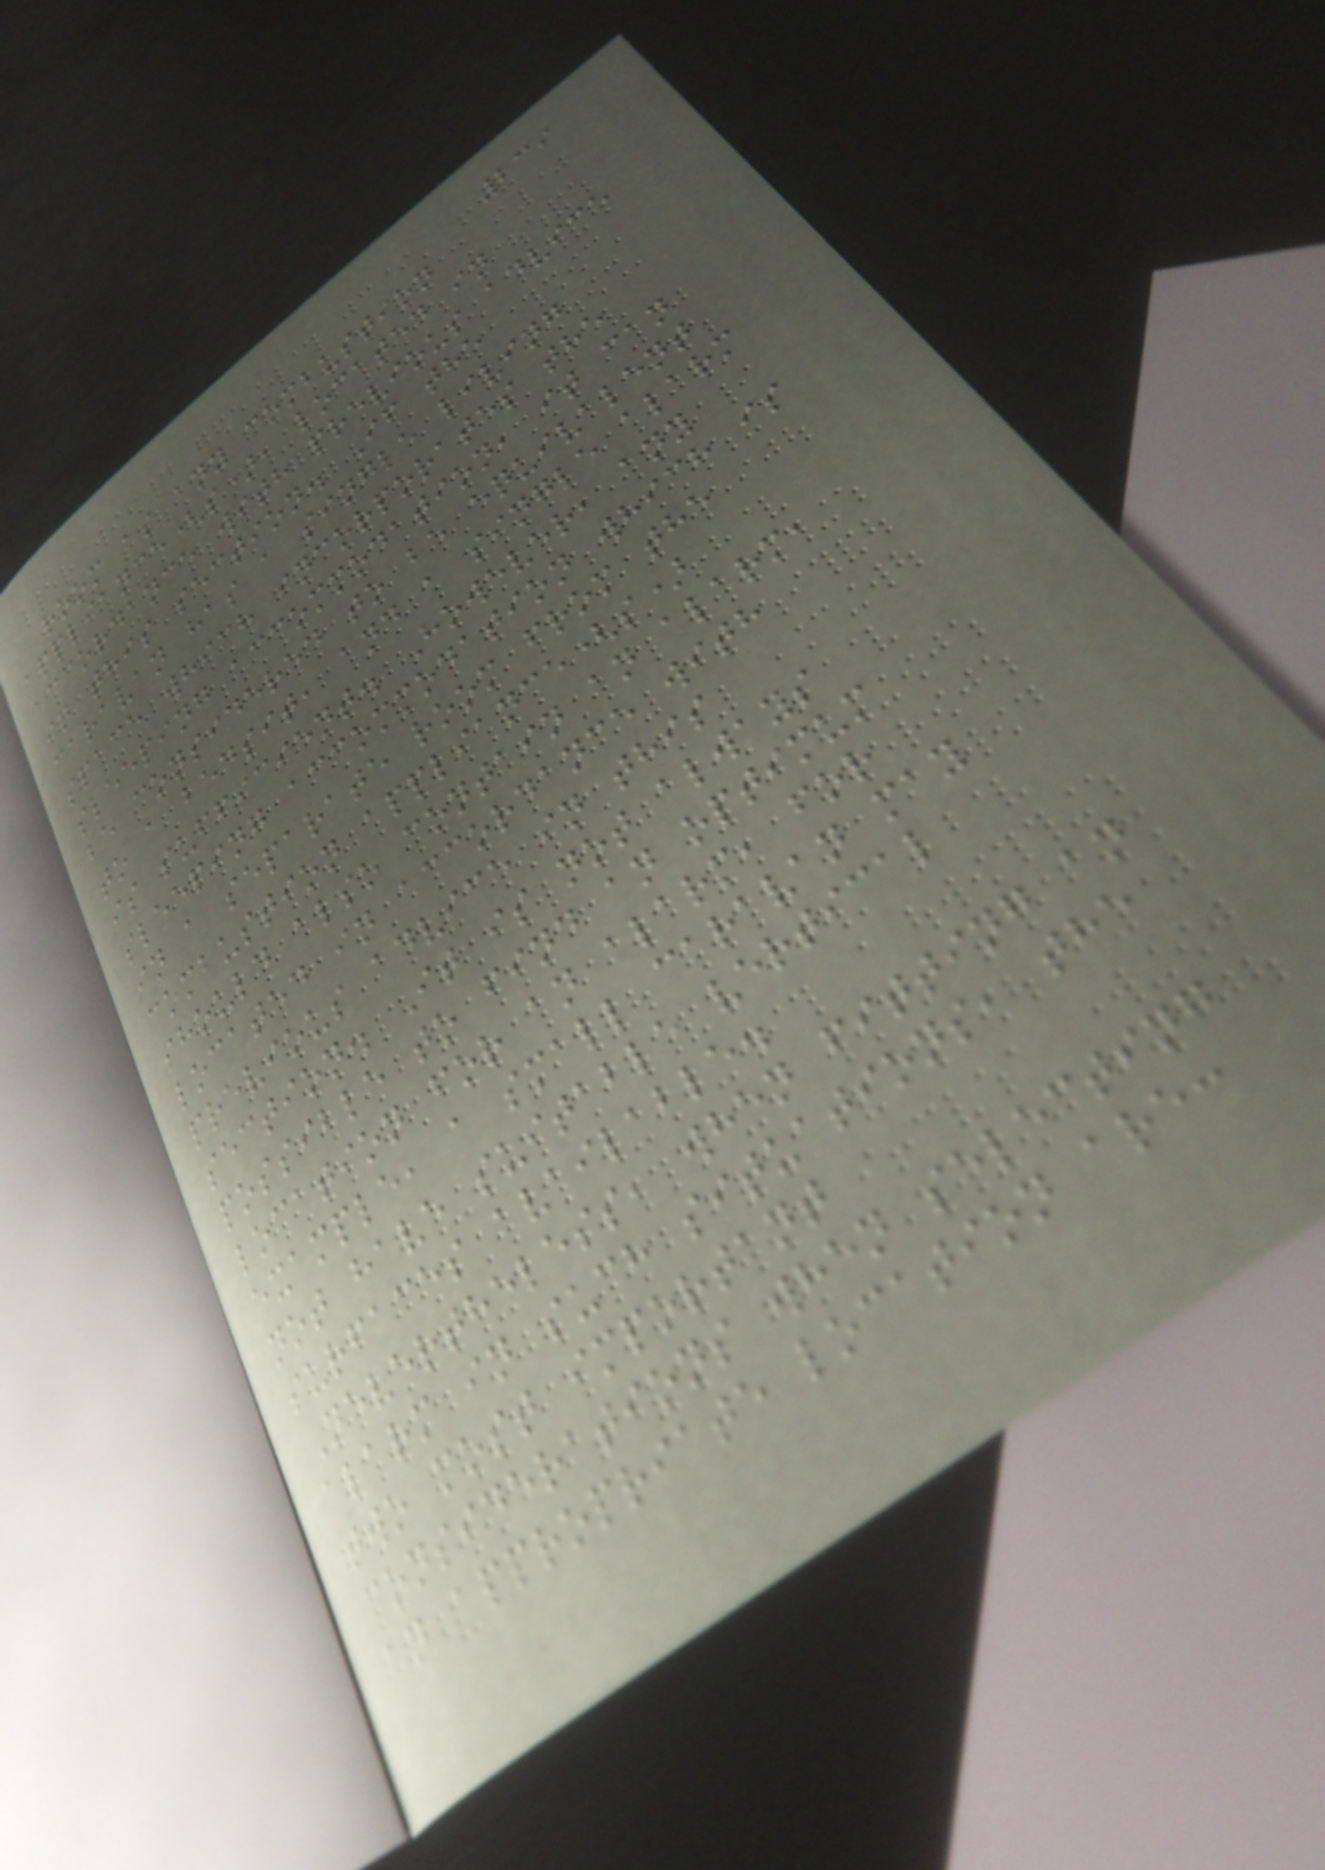239
room as any combustion
appliance(s), located in
accordance with previous advice
in this section. If the
caravan has a single living
space which incorporates the
sleeping accommodation, it can
be considered to be equivalent
to a bedsit, and a single alarm
is sufficient. However, any
sleeping accommodation which is
in a separate room from the
combustion appliance(s)
should also contain an alarm,
located in accordance with
previous advice in this
section. It is not always
possible to find an optimum
location for an alarm, for
example, a small caravan may
not have suitable vertical
surfaces available.
Nevertheless, when fitting an
alarm in such situations, the
two most important
considerations when selecting
an appropriate location are:
